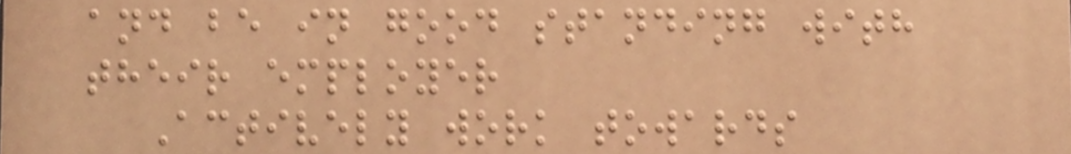and be in good standing with
their employer
Actively work towards
